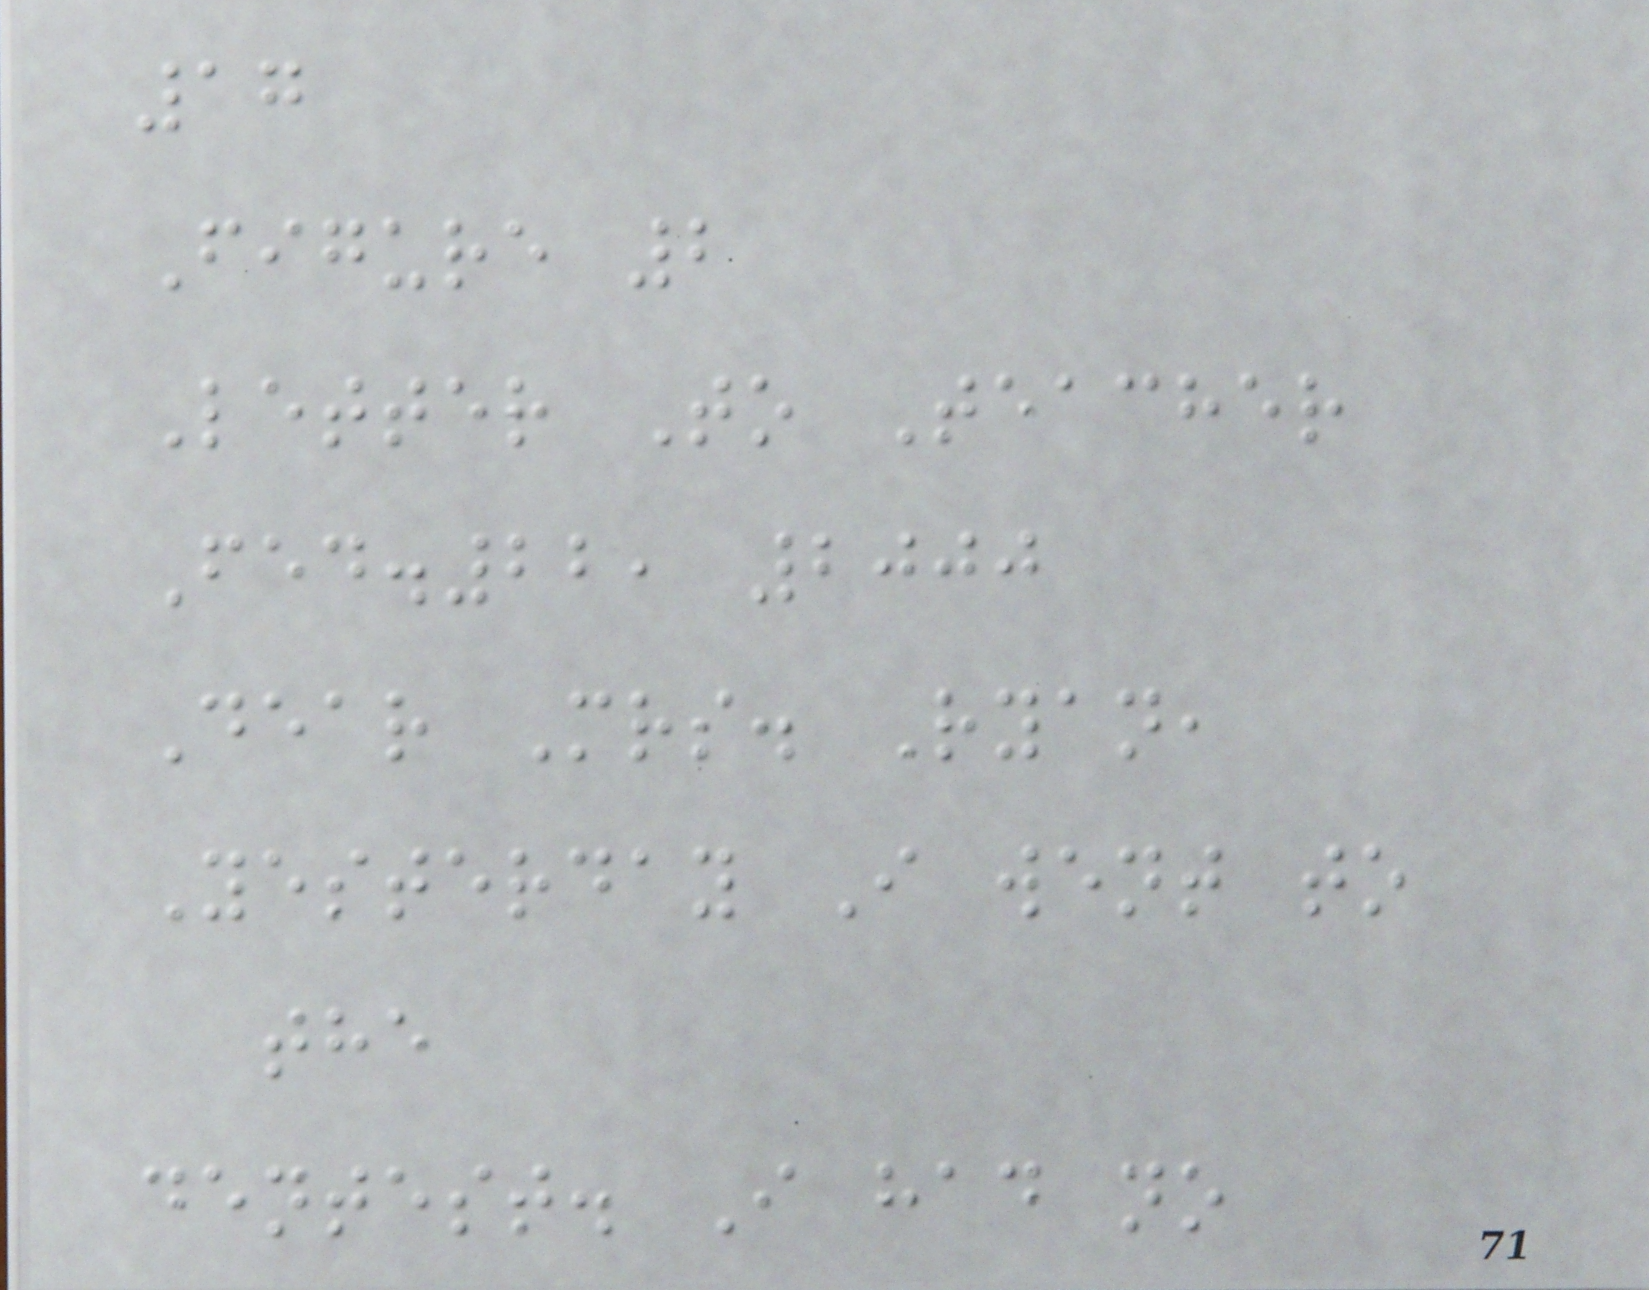17
Figure 2
Letter To Teacher
Fed.22, 2000
Dear Mrs. Ryan,
Yesterday I went to
the
dentest. I had no
